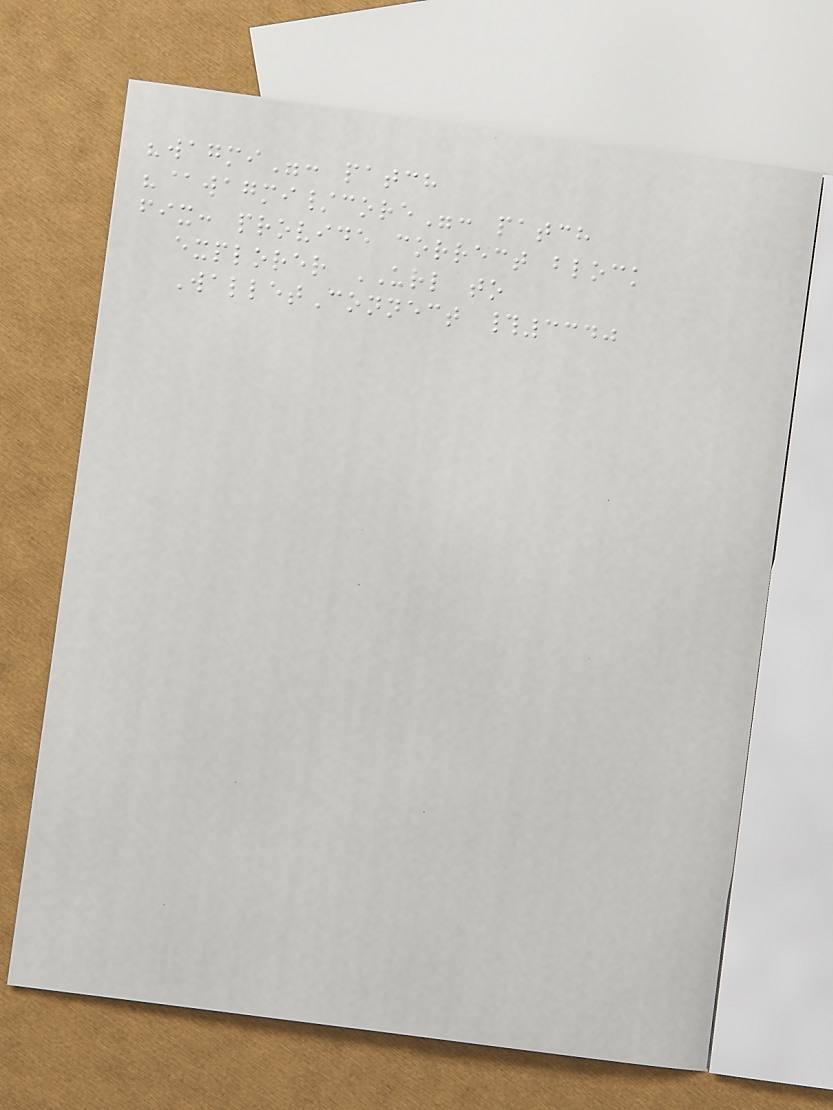"wagmi": patch
"@wagmi/core": patch
fix: provide correct block
explorer URL to
WalletConnect #3340
